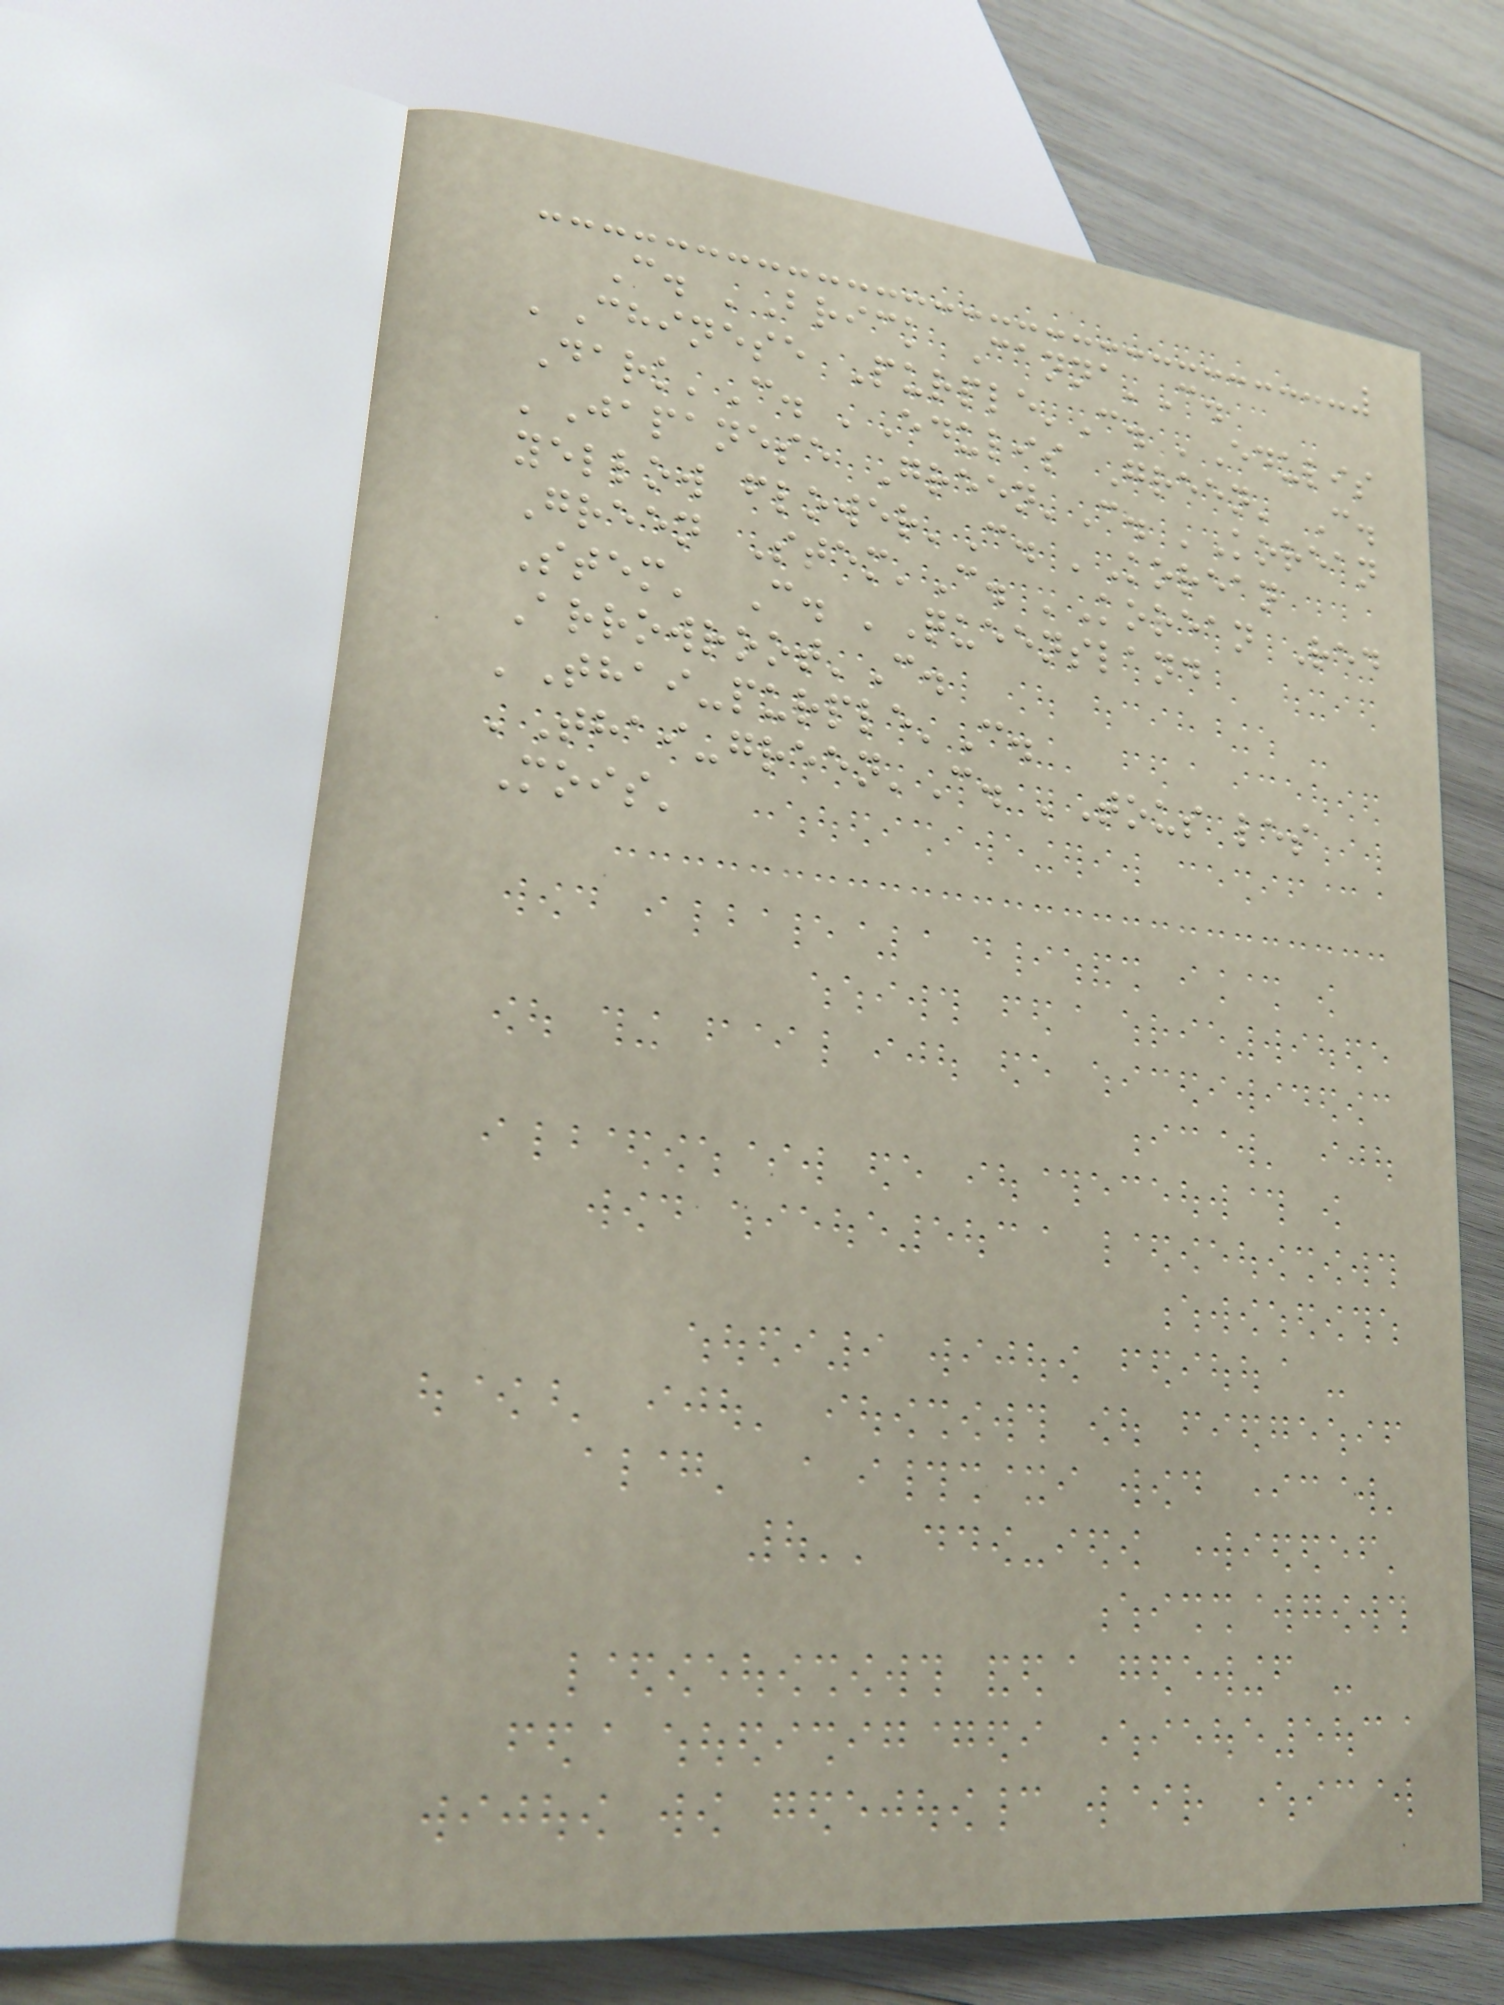C. 'Brick Canna'C.
'Chinese Purple'C. 'Edulis
Dark'C. 'Edulis Green' C.
'Japanese Green'C. 'Korean
yellow flower'C. 'Korean
Green Stem'C. 'Korean Red
Stem' C. 'Queensland
Arrowroot'C.
'Thai-purple'C.
'Thai-green'C. 'Tous les
Mois'
